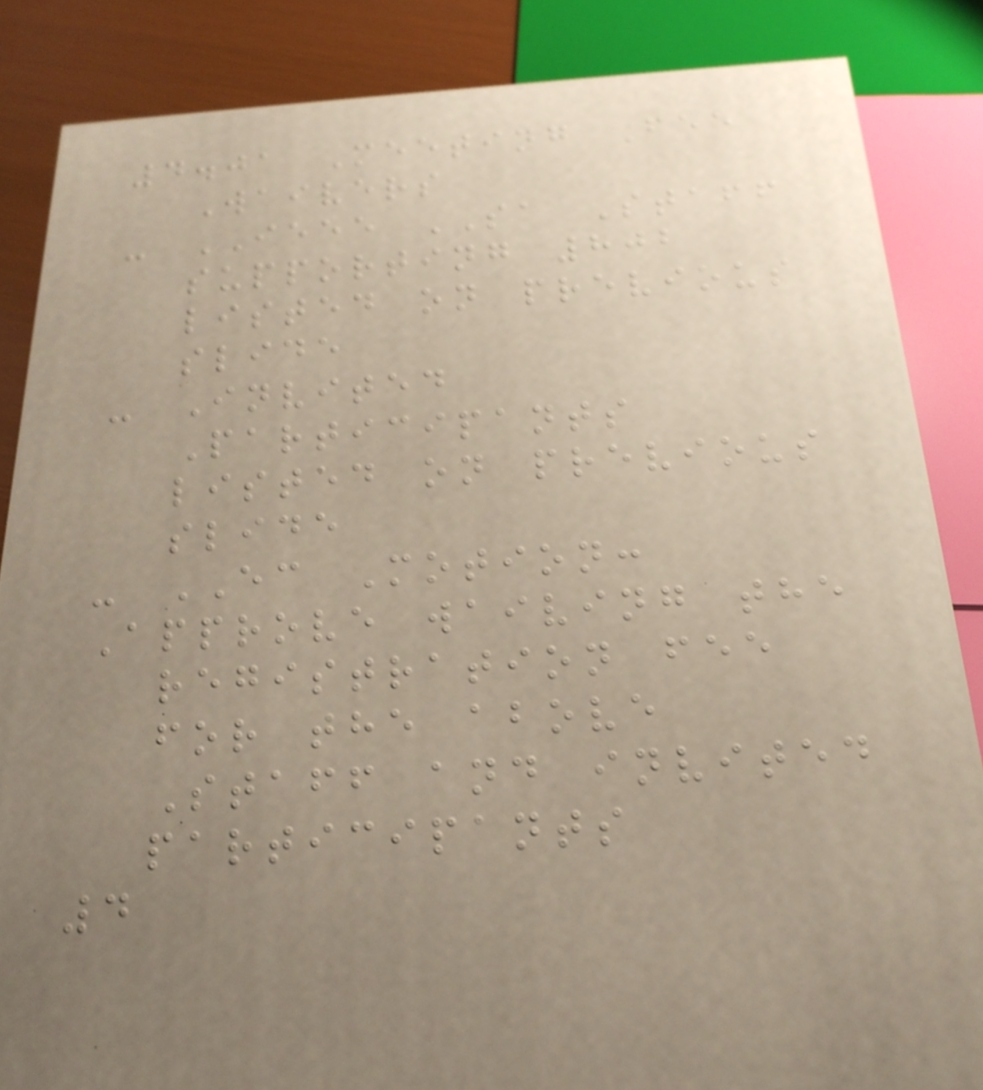4.01 Meeting Fee
Waivers
- IEEE SA Staff
supporting 802
listed on previous
slide
- Invited
Participants
listed on previous
slide
- EC Motion:
Approve waiving the
registration fee
for the above
Staff and invited
participants
4
